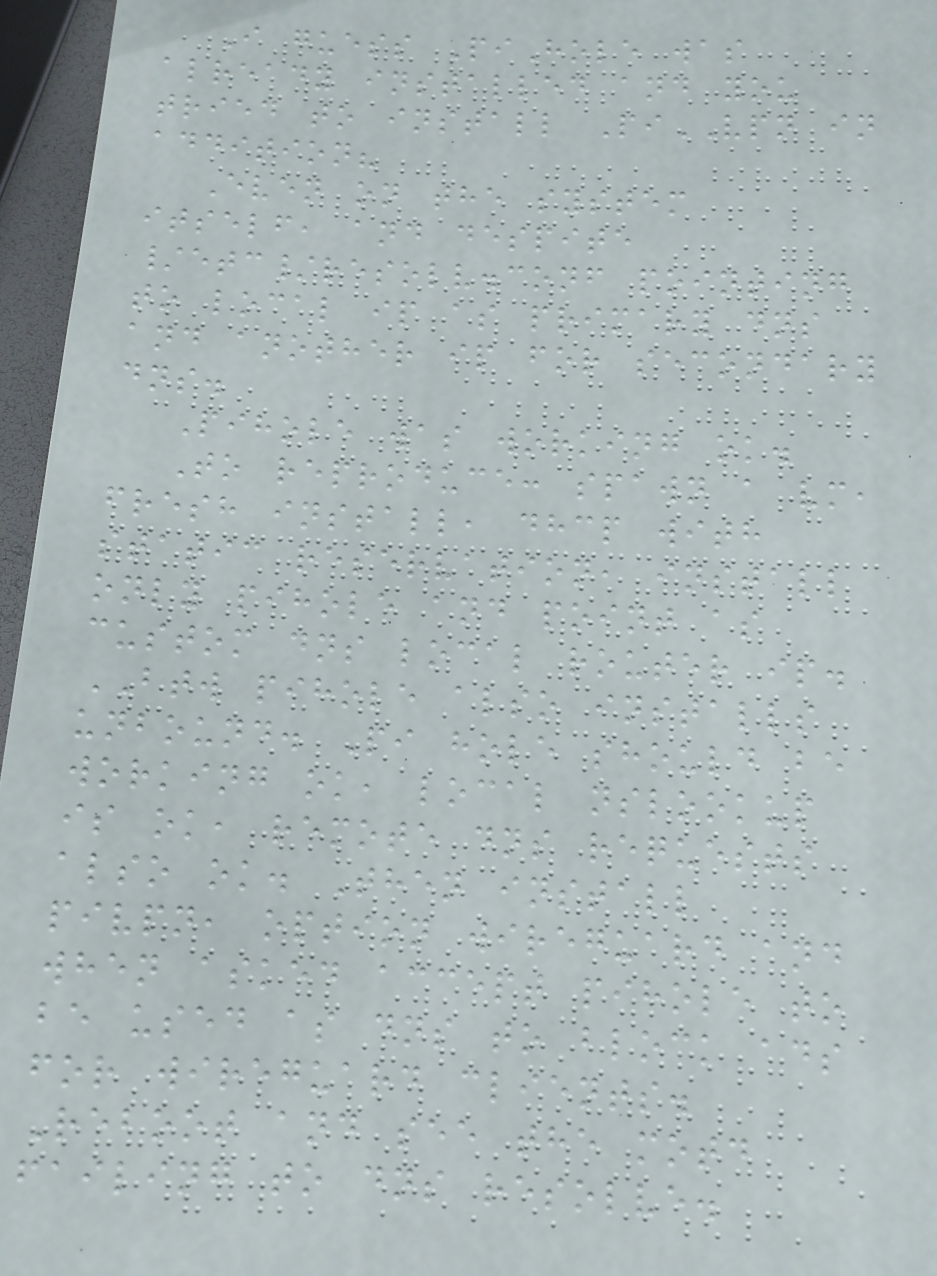I guess PiHole was
already installed and you
tried to install PiVPN in
addition?
Even on the system
itself, and despite
/etc/resolv.conf pointing
to local ip as primary dns
and another ip for secondary
dns.
Pihole was working ok.
To reproduce: spawn a vm,
fresh install, dhcp with
static reservation, install
only pihole and point as
custom dns local router ip.
BTW pihole also installs
unbound. Pi hole should be
working ok, local nslookup
is ok, remote dns requests
also ok. Then install
pivpn, option wireguard and
when asked accept pihole to
be used as dns to block ads
for wireguard clients.
Reboot and see the motd
failing to dns resolve.
